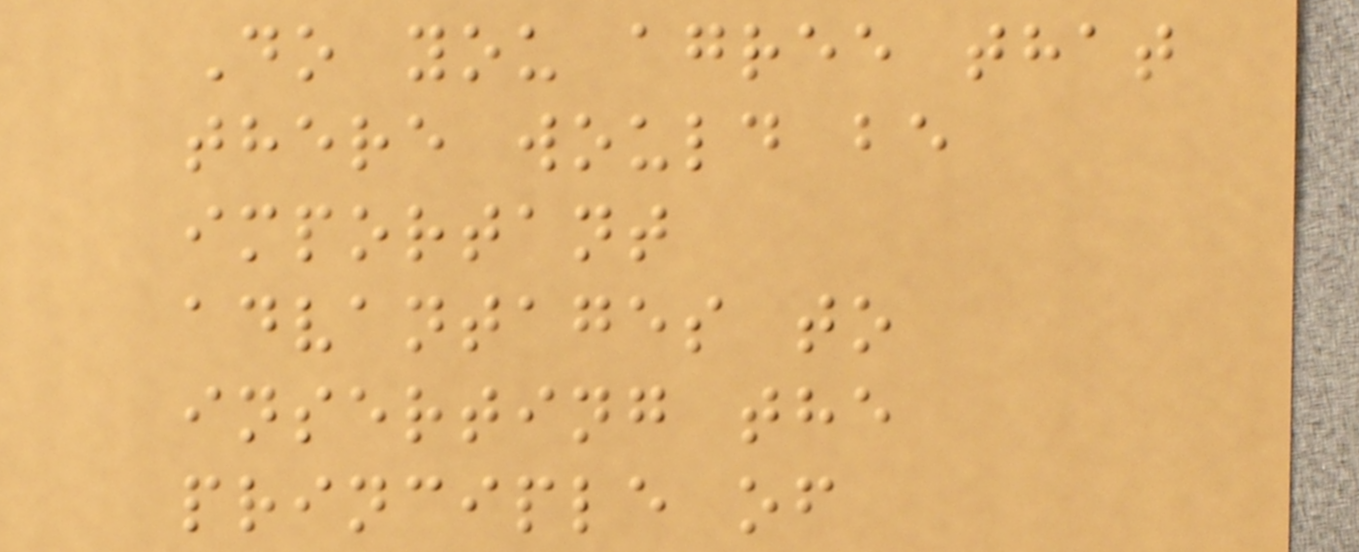Do you agree that
there would be
important
advantages to
inserting the
principle of
